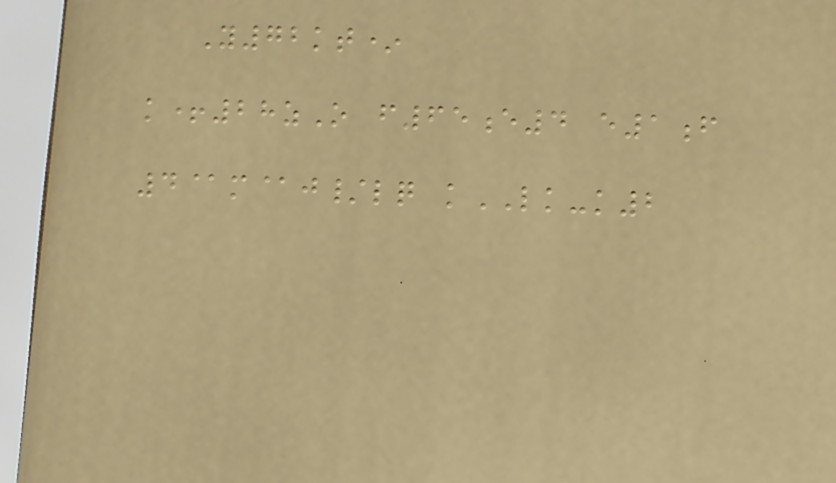Y72kt*
k+28zO f65e4 e1f
4@m@j/lq kLK-k2
